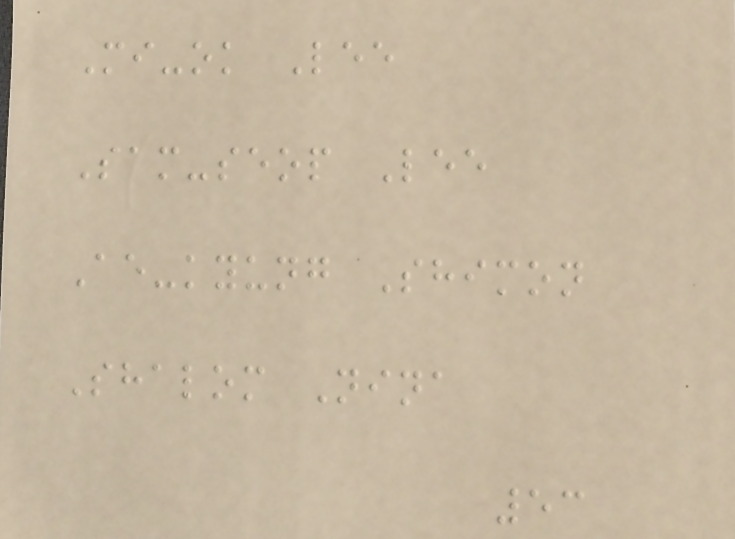Mi-ok Lee
Sam-seop Lee
Ae-kyung Shimon
Shalom Nina
53
